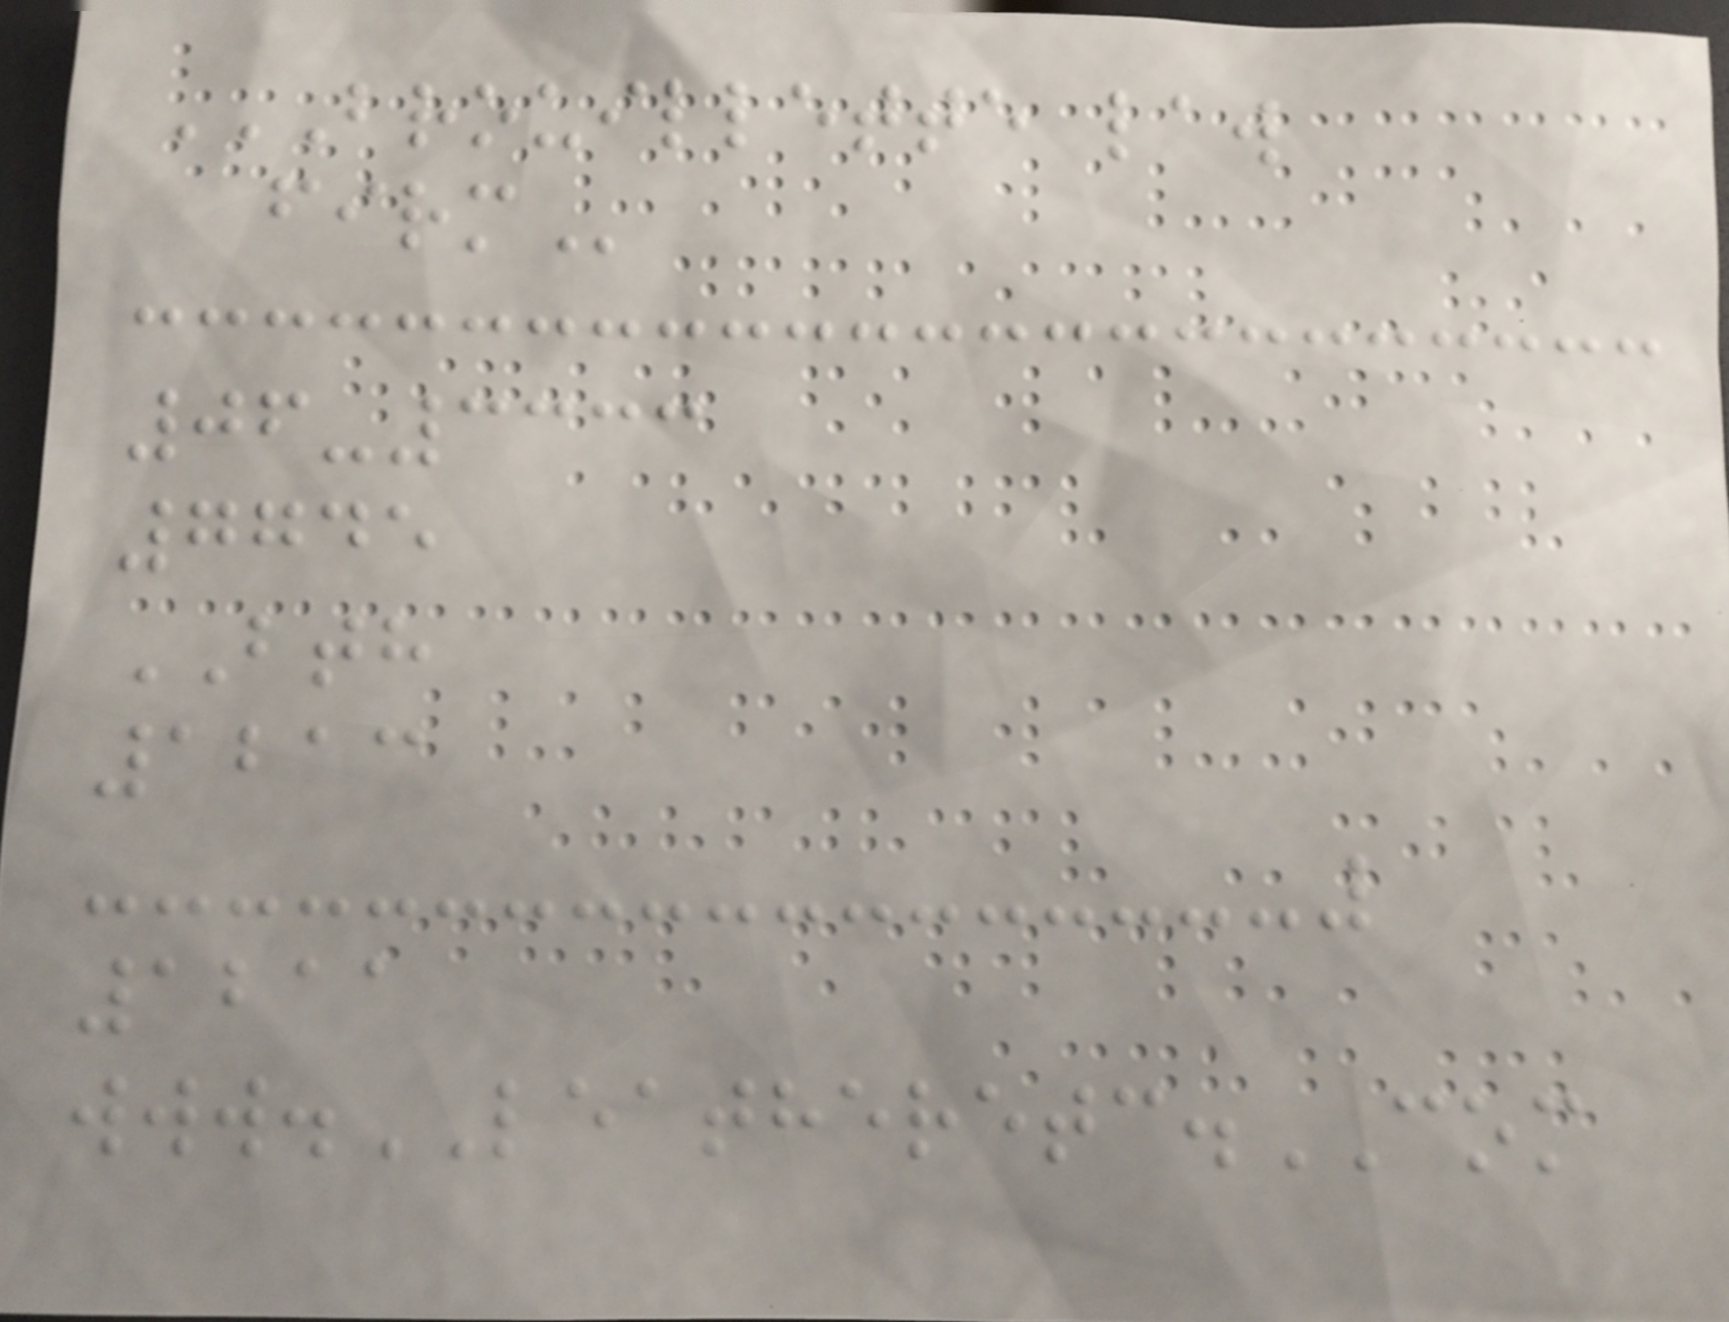BROUILLETTE LAW
FIRM
06-3333
7745
BTH
1213
1211
www.LEATHERETC.COM
